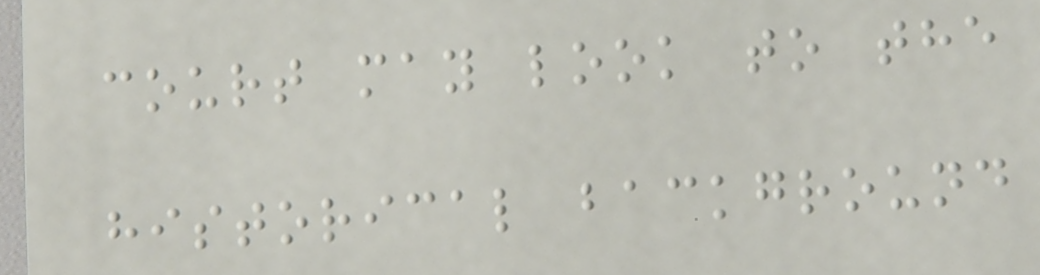court may look to the
historical background
